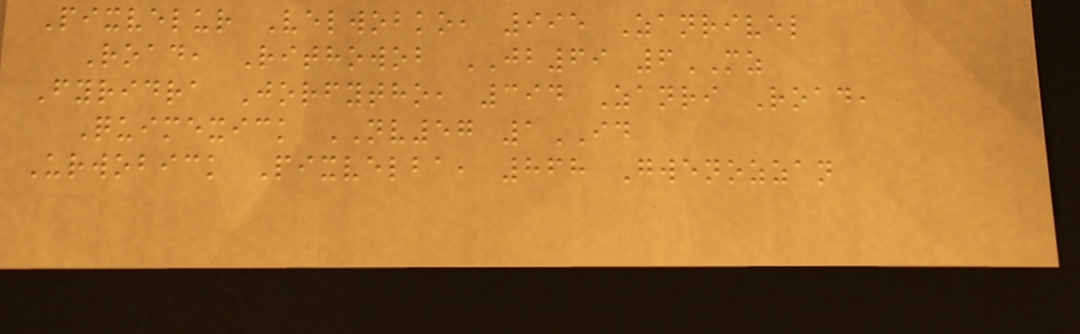Pixvelur Velwobko, 995 Zanrivel
Road, Rithowob JB69 6MZ
Fyridra Jorfytho, 394 Zanri Road,
Quimexick NV57 1ID
Urwobick Pixvelba, 868 Gwenozzan
